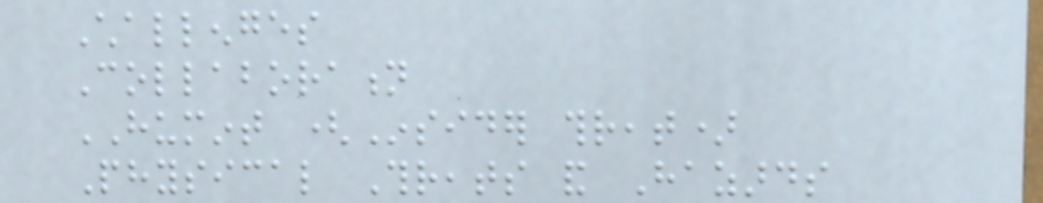Challenges
Collaboration
HUMINT (Insider threat)
Physical Threats and Hazards
